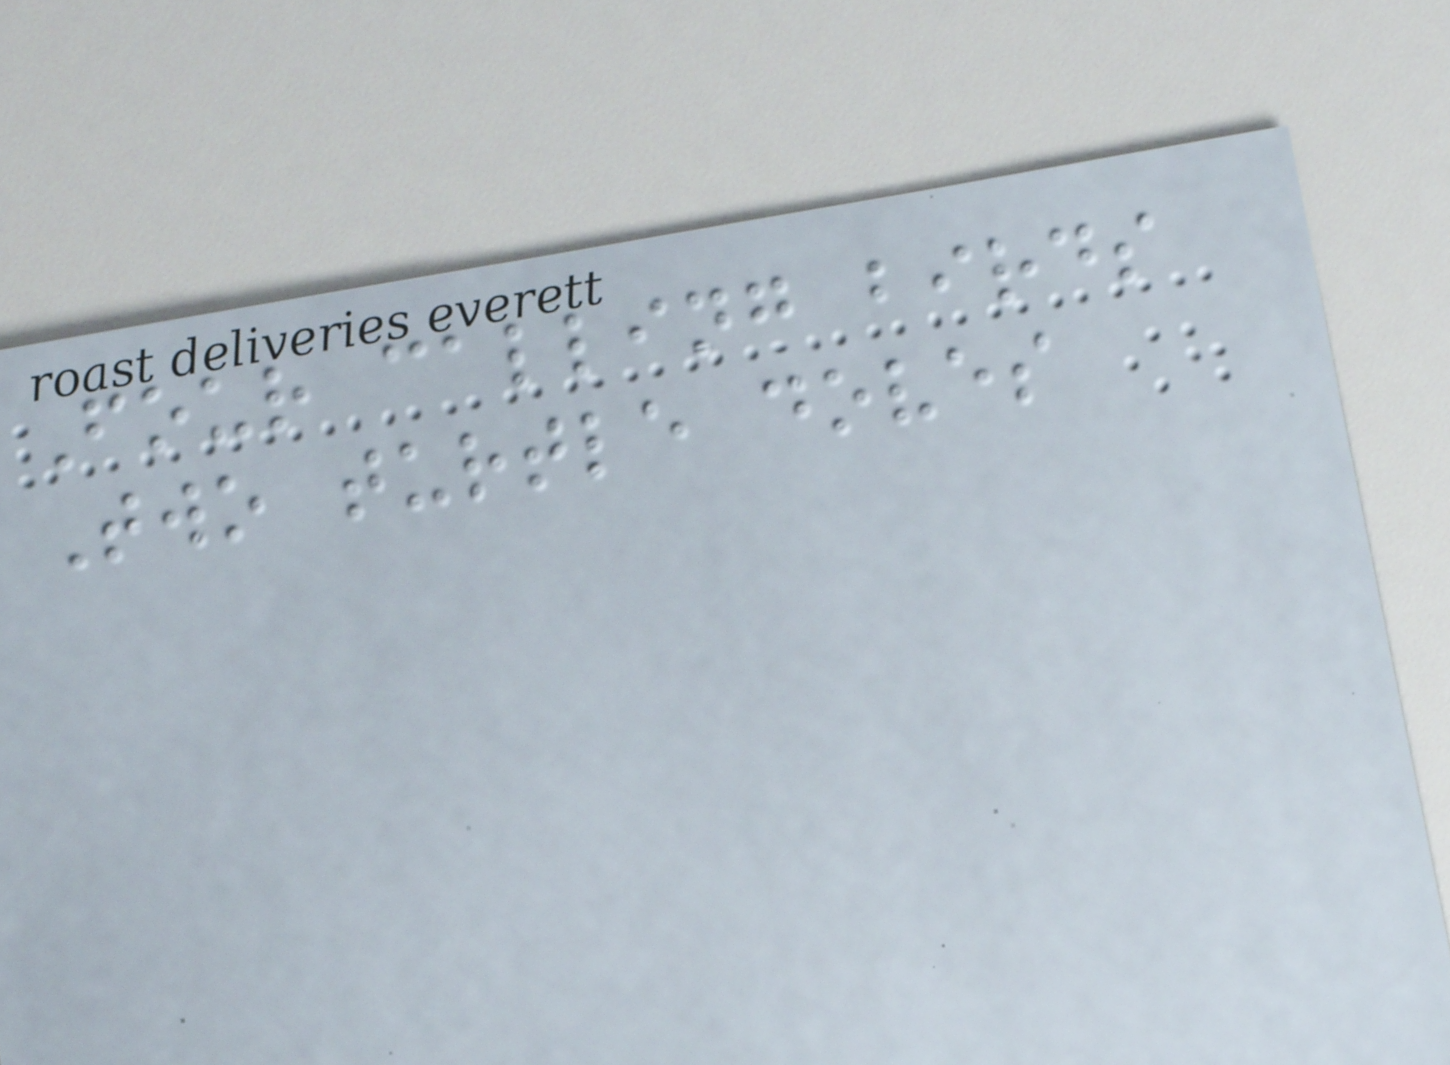Four calling birds
Two turtle doves
